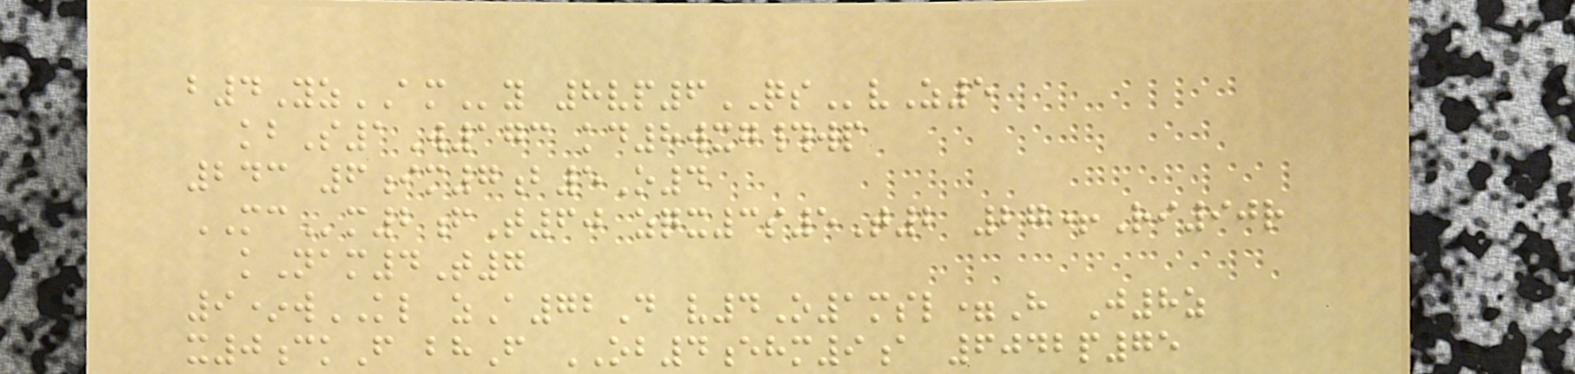b4YzAMy 8vp6QSvZ5
kbS1W173 kd8wxg#wp
243 6im7b5O4
MCm2fT60 zqx3s5T2 27+Ri90r
kNam4T7
9*wKL zA72D v4O1msl=H J8z
x0ckF bhF OB4ehm9a 6042p75
